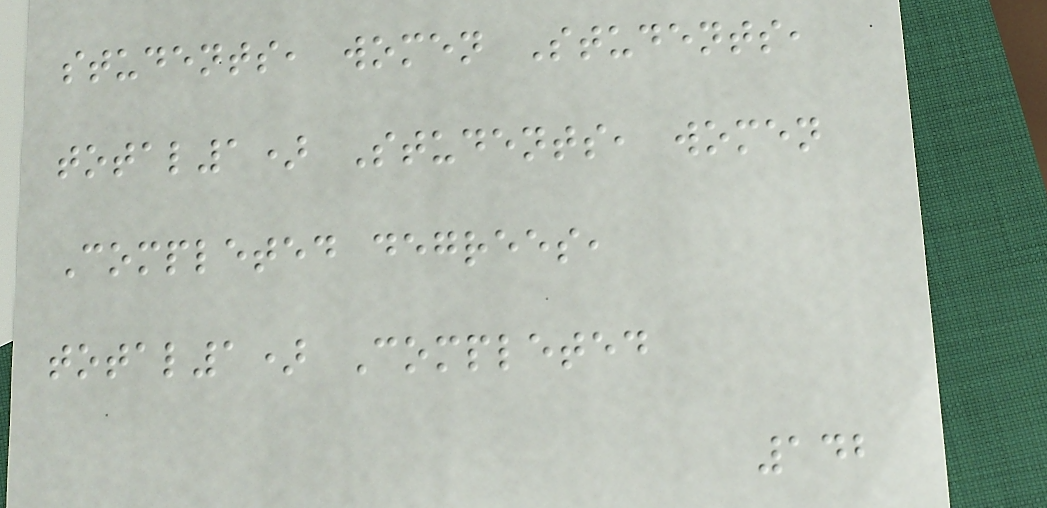students, women Students,
total1) Students, women
Completed degrees,
total1) Completed
142
